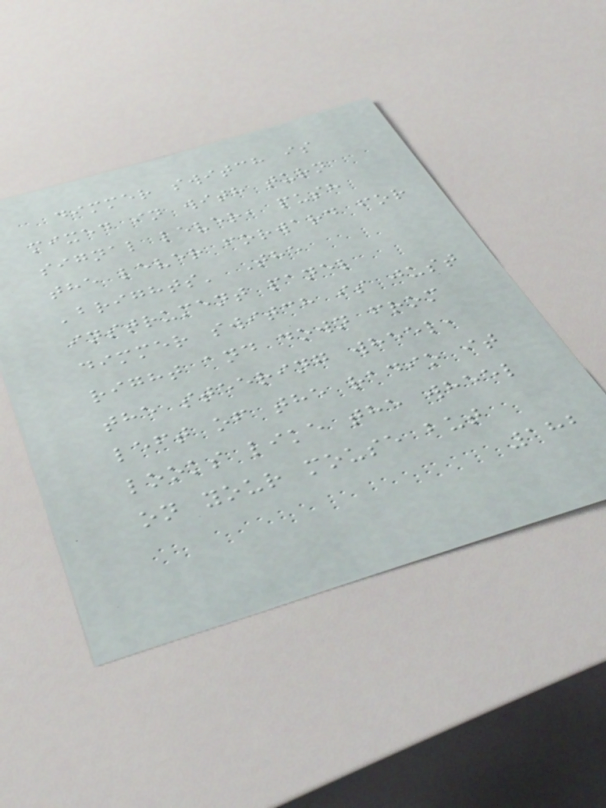dimmer switch is
mixed in with turn
signal lever, push
the lever forward for
'brights' The
instrument panel
dimmer switch is just
right and down from
the steering wheel,
left of the radio it
looks like the wheel
on your mouse but
182
